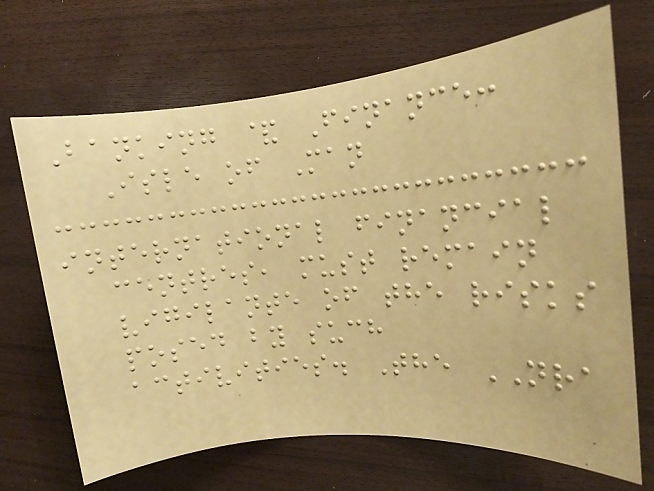Banking & Finance:
Isle of Man
international financial
centres, must remain
vigilante of the risks
posed by such
activities. The NRA
